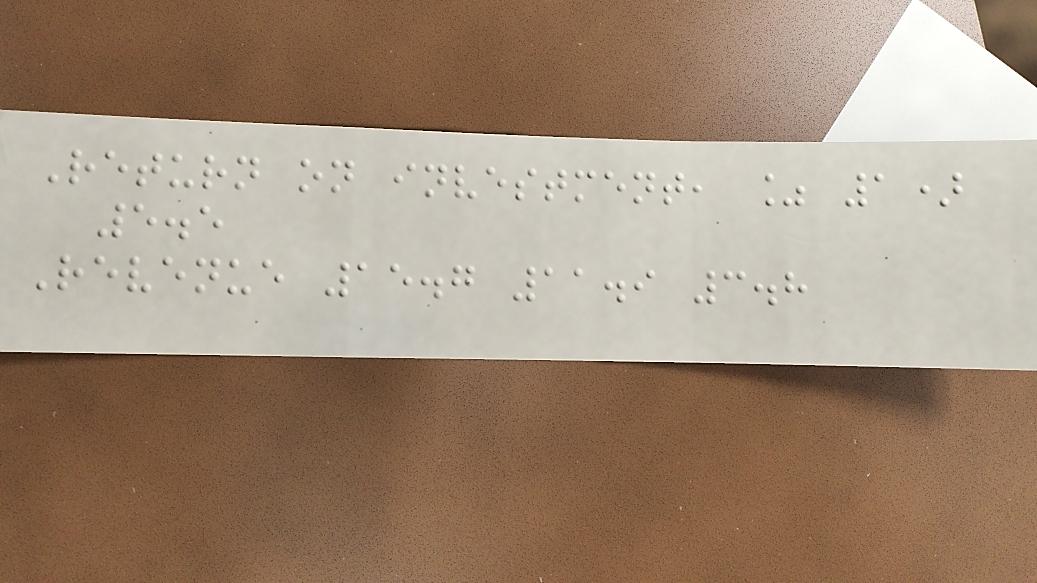Return on investment, % 1)
5.5
Revenue 15.7 11.9 3.8
